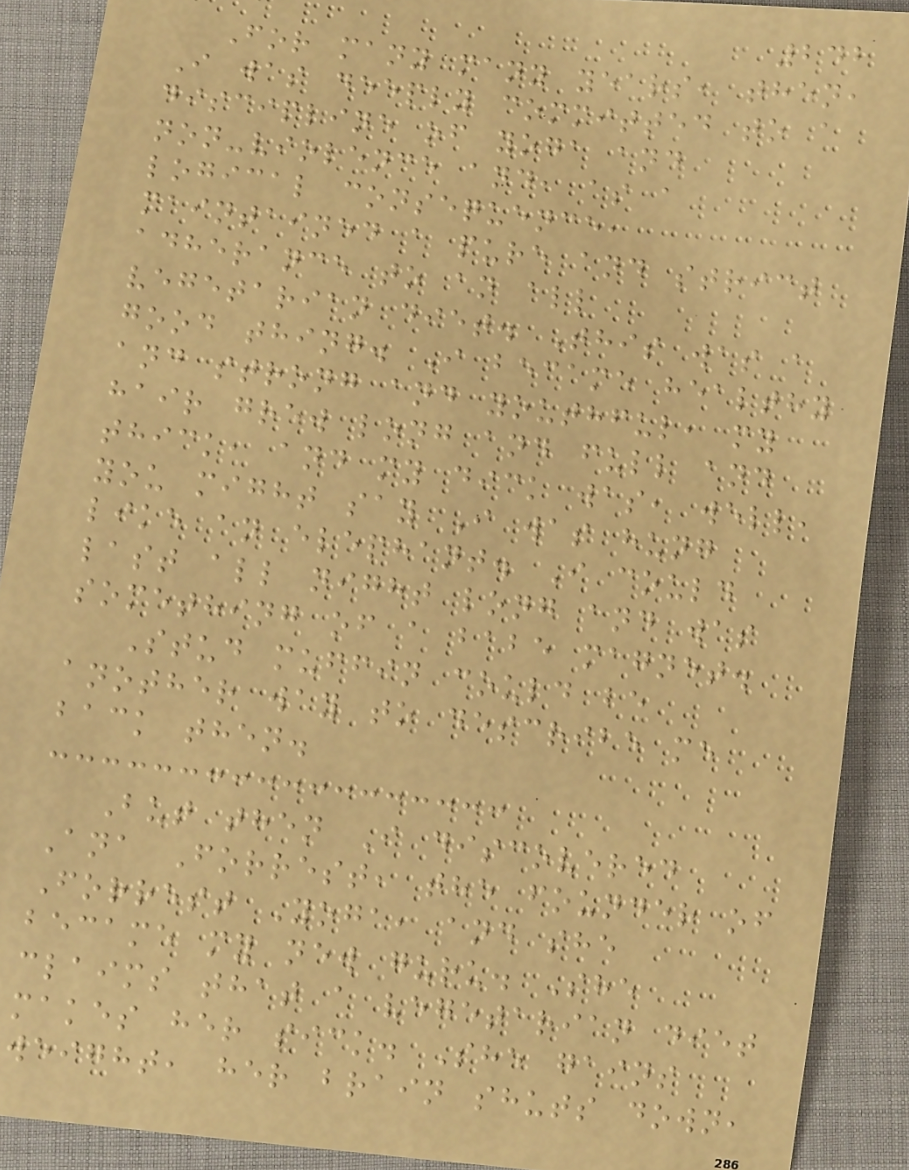242
For many many years, then,
I was deeply committed to a
discipline of yoga and
non-violence and, as a
logical consequence,
maintained a pure and strict
adherance to an all
vegetarian diet. This was a
good thing. I became healthy
and strong and youthful, my
hair grew long and full and
thick, and my dick was, well,
you might say I was hung
like an elephant. I could
last all night long and was
something of a babe magnet.
Stud muffin could be
another way to describe me
back then.
But then I discovered
Ana Forrest, the founder of
Forrest Yoga, and she
became my new guru. She
claims that a vegetarian diet
makes her sick. She gains
weight, her brain shuts down,
